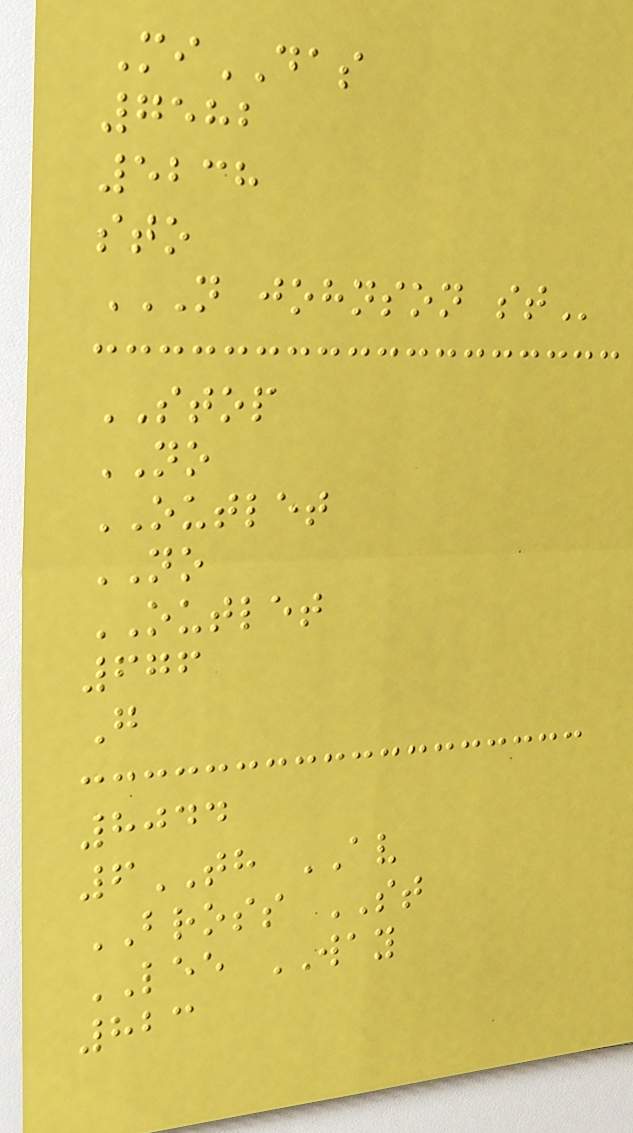MiDAS
7582
5238
sto
N JOHNSON ST
STOP
NO
OUTLET
NO
OUTLET
676
G
8044
6TH AV
BROSS ST
LEE WAY
823
